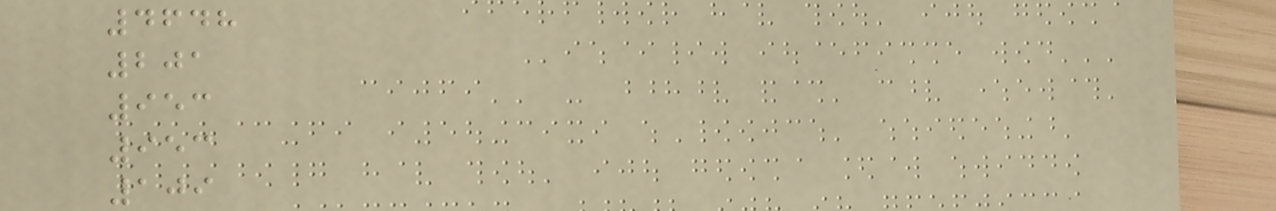4648
201
953
953
109
